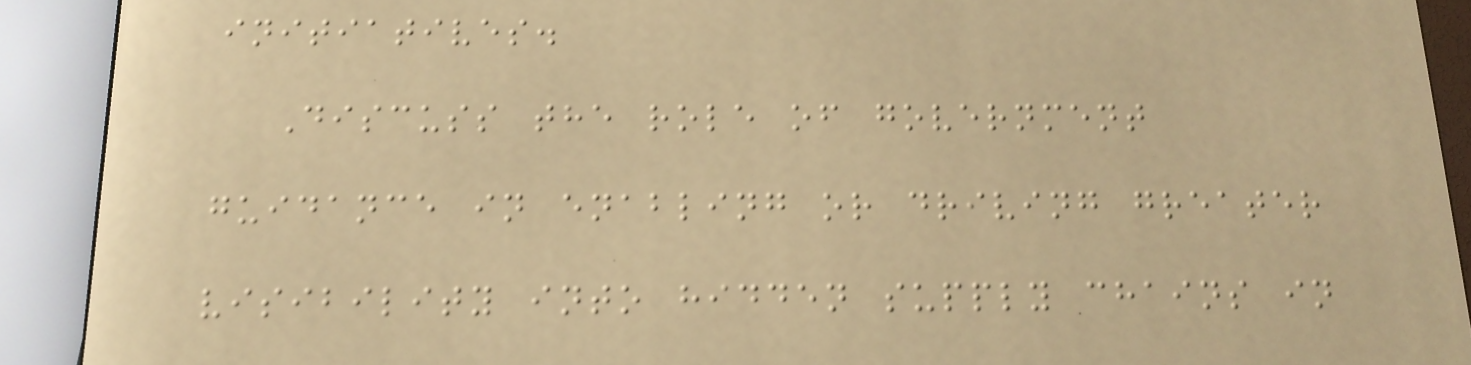initiatives.
Discuss the role of government
guidance in enabling or driving greater
visibility into hidden supply chains in
